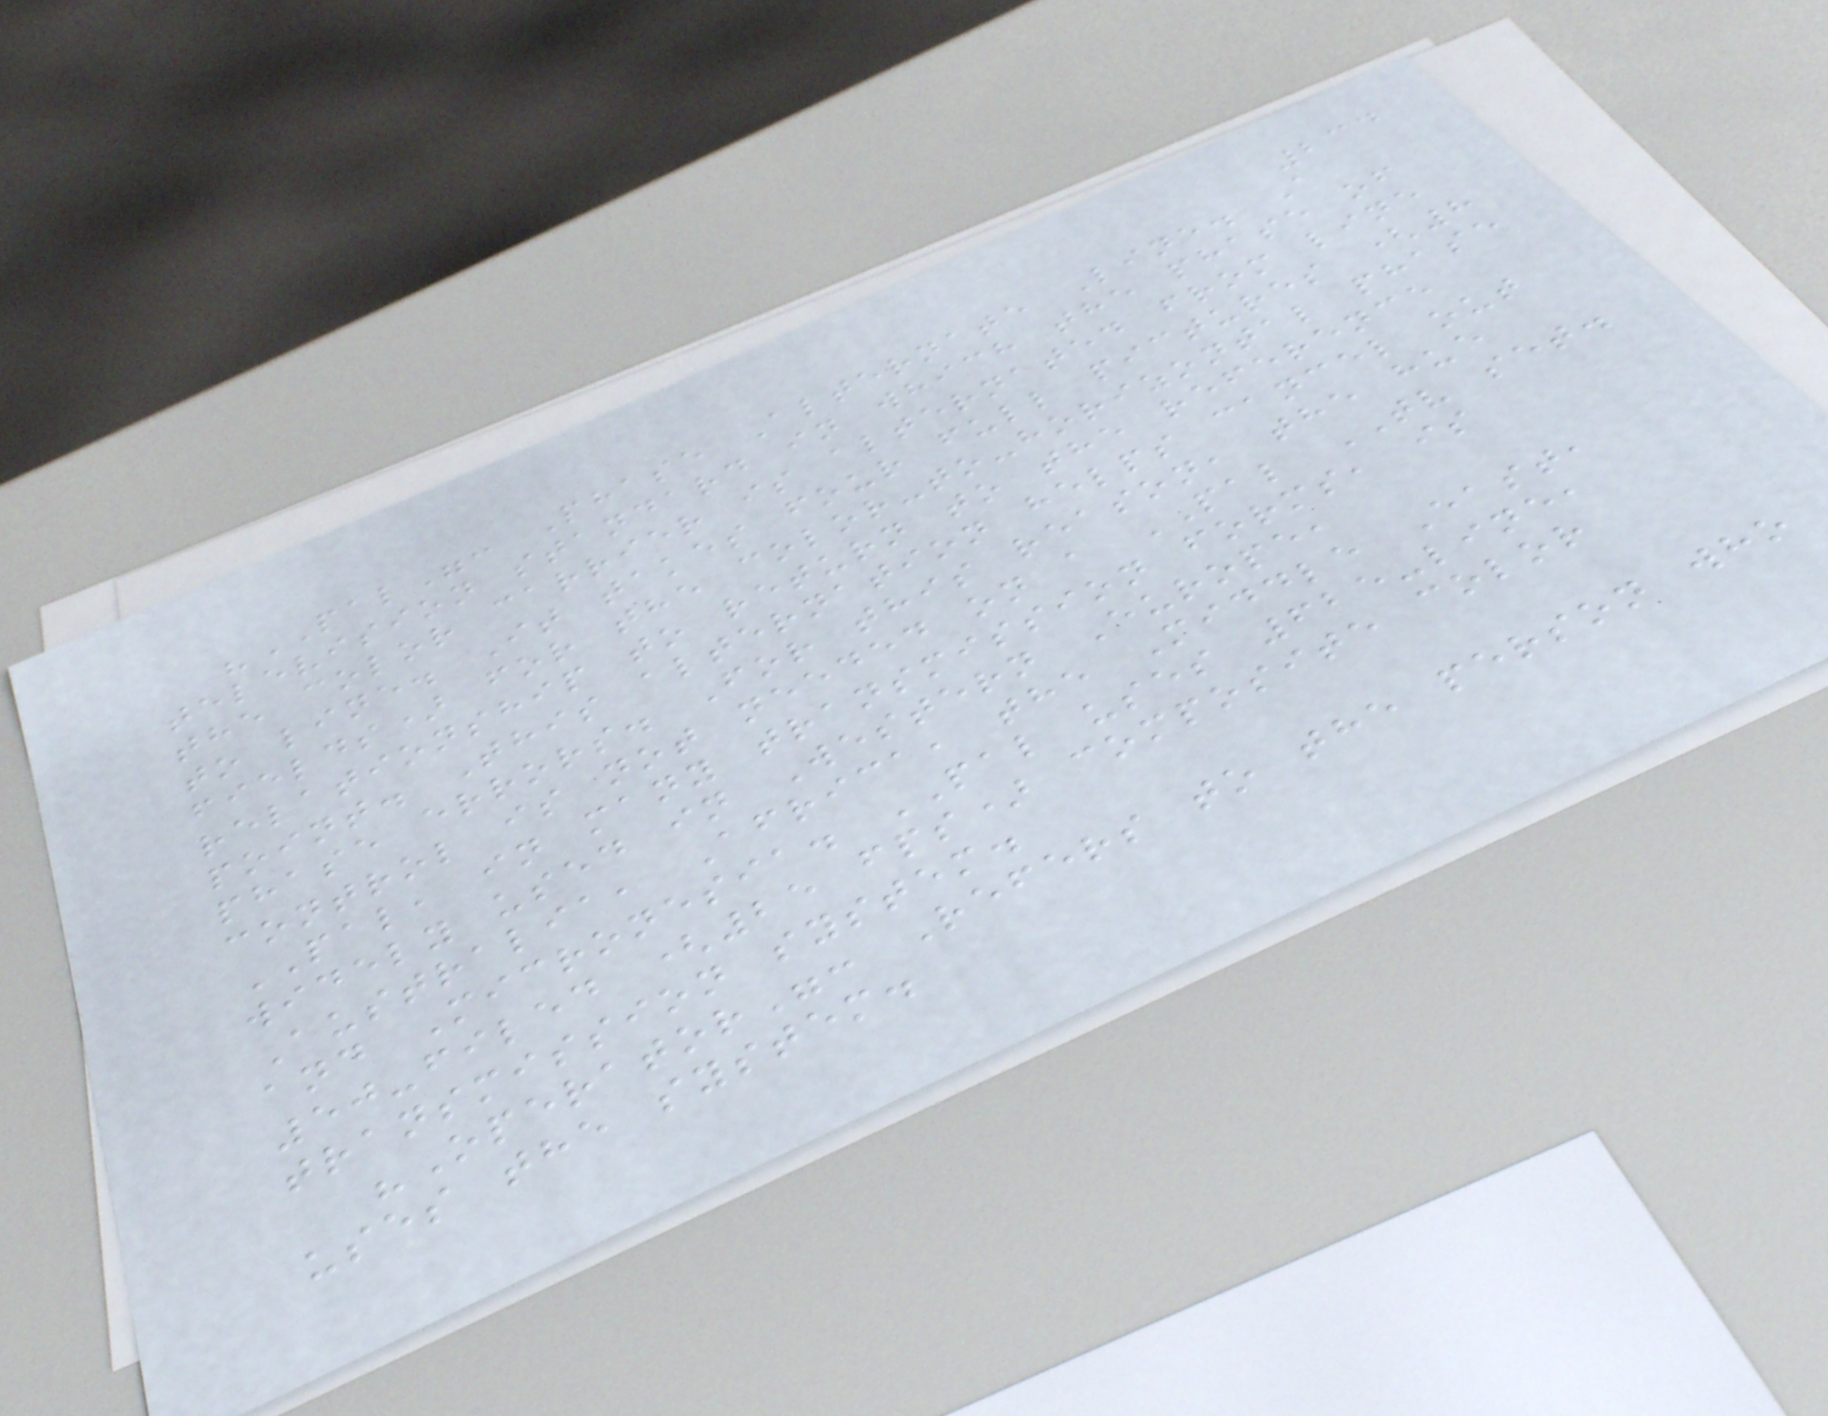234
"PAL": Phase Alternate Line. A
television standard in which the phase of
the color carrier is alternated from line
to line. It takes four full pictures (8
fields) for the color-to-horizontal phase
relationship to return to the reference
point. This alternation helps cancel out
phase errors. For this reason, the hue
control is not needed on a PAL TV set.
PAL, in many transmission forms, is
widely used in Western Europe,
Australia, Africa, the Middle East,
and Micronesia. PAL uses 625-line,
50-filed (25 fps) composite color
transmission system.
"Operator": Refers to the person who
uses the system.
